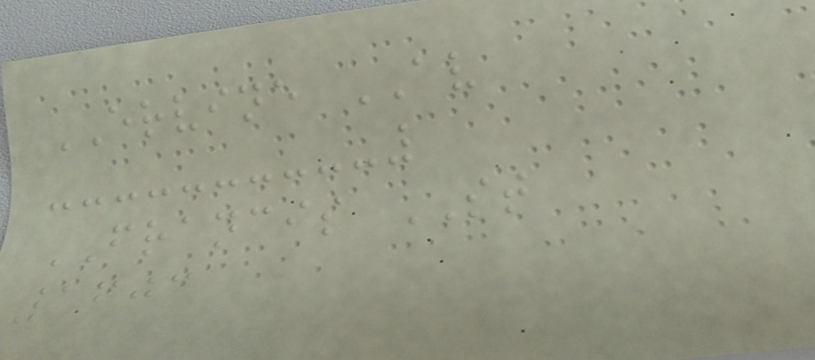ERVINE AV
FRANCIS ST
1603
